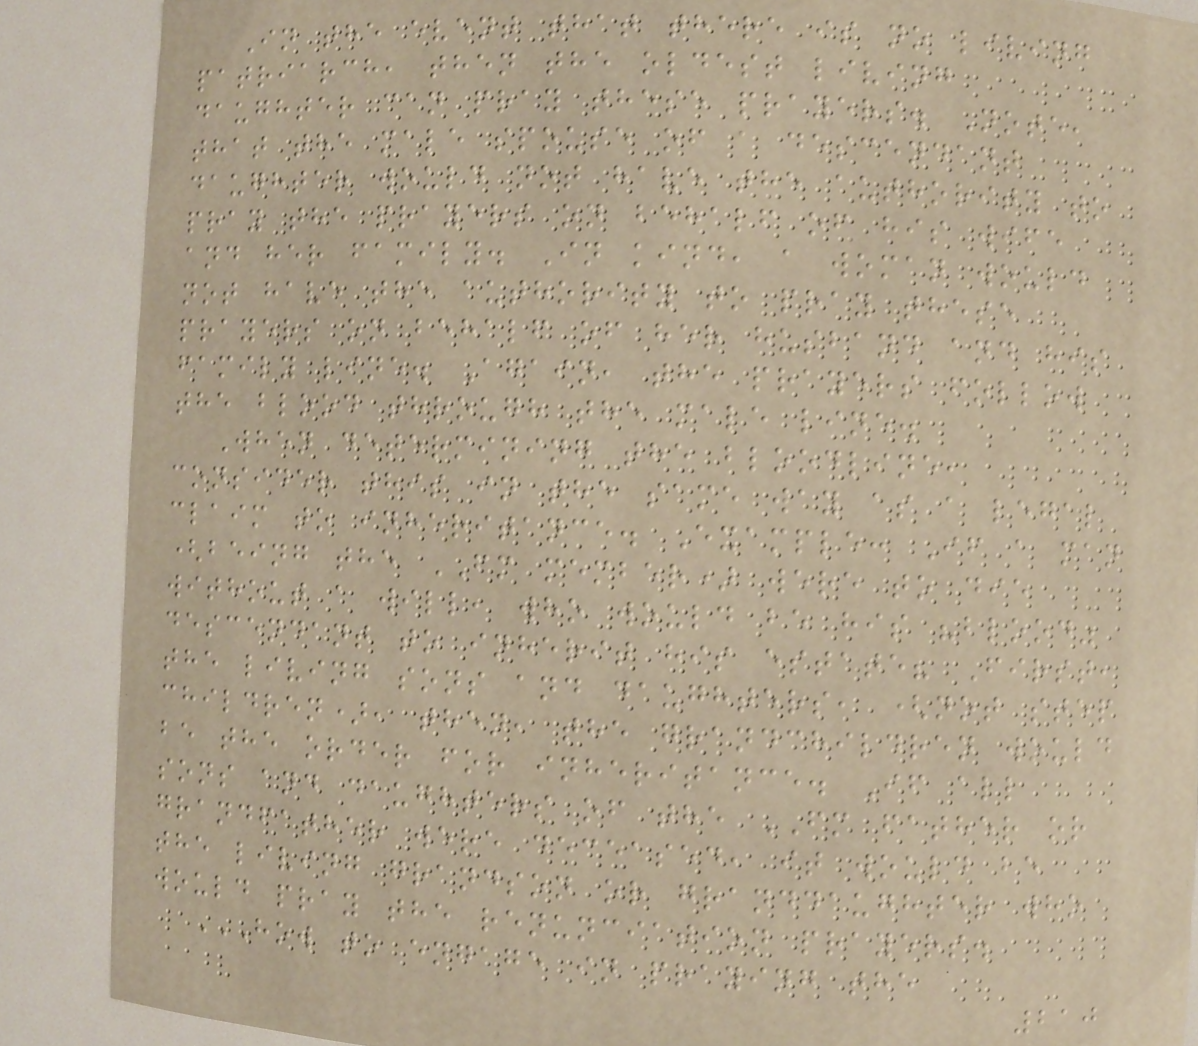In the event that there is no living
patriarch, then the oldest living
daughter can pray these prayers. Note,
that the male spouse of a descendant
daughter would not have the authority to
pray the prayers on behalf of his wife
and her family. In kind, a woman would
not have the authority to pray these
prayers on behalf of her husband and his
family line. Again, the prayers follow
the blood through the male line.
When determining the bloodline,
consider this in the same way as a legal
claim to inheritance. Example: If a man
(being the FM member) were to die
without a will, who would be his "blood"
descendant to inherit his estate? First,
the living sons and daughters, (not step
children), then, the grandchildren would
be the order for inheritance. If all
sons and daughters of the FM father or
grandfather were deceased, it would be
the living grandson or granddaughter who
would pray the renunciation prayers.
HOW TO ENGAGE IN PRAYING THE
210
